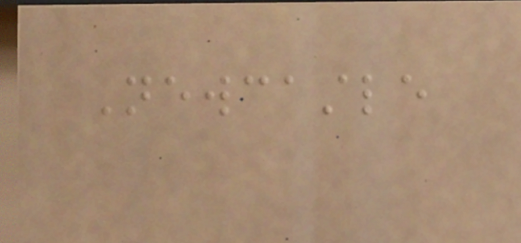Newcastle
